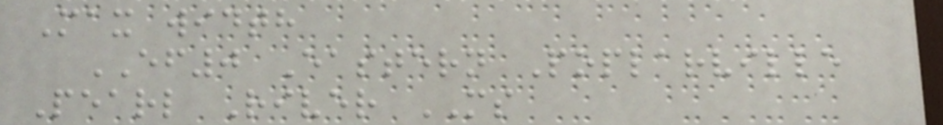Max width
EF0 Eastern Poplarville
Pearl River MS
